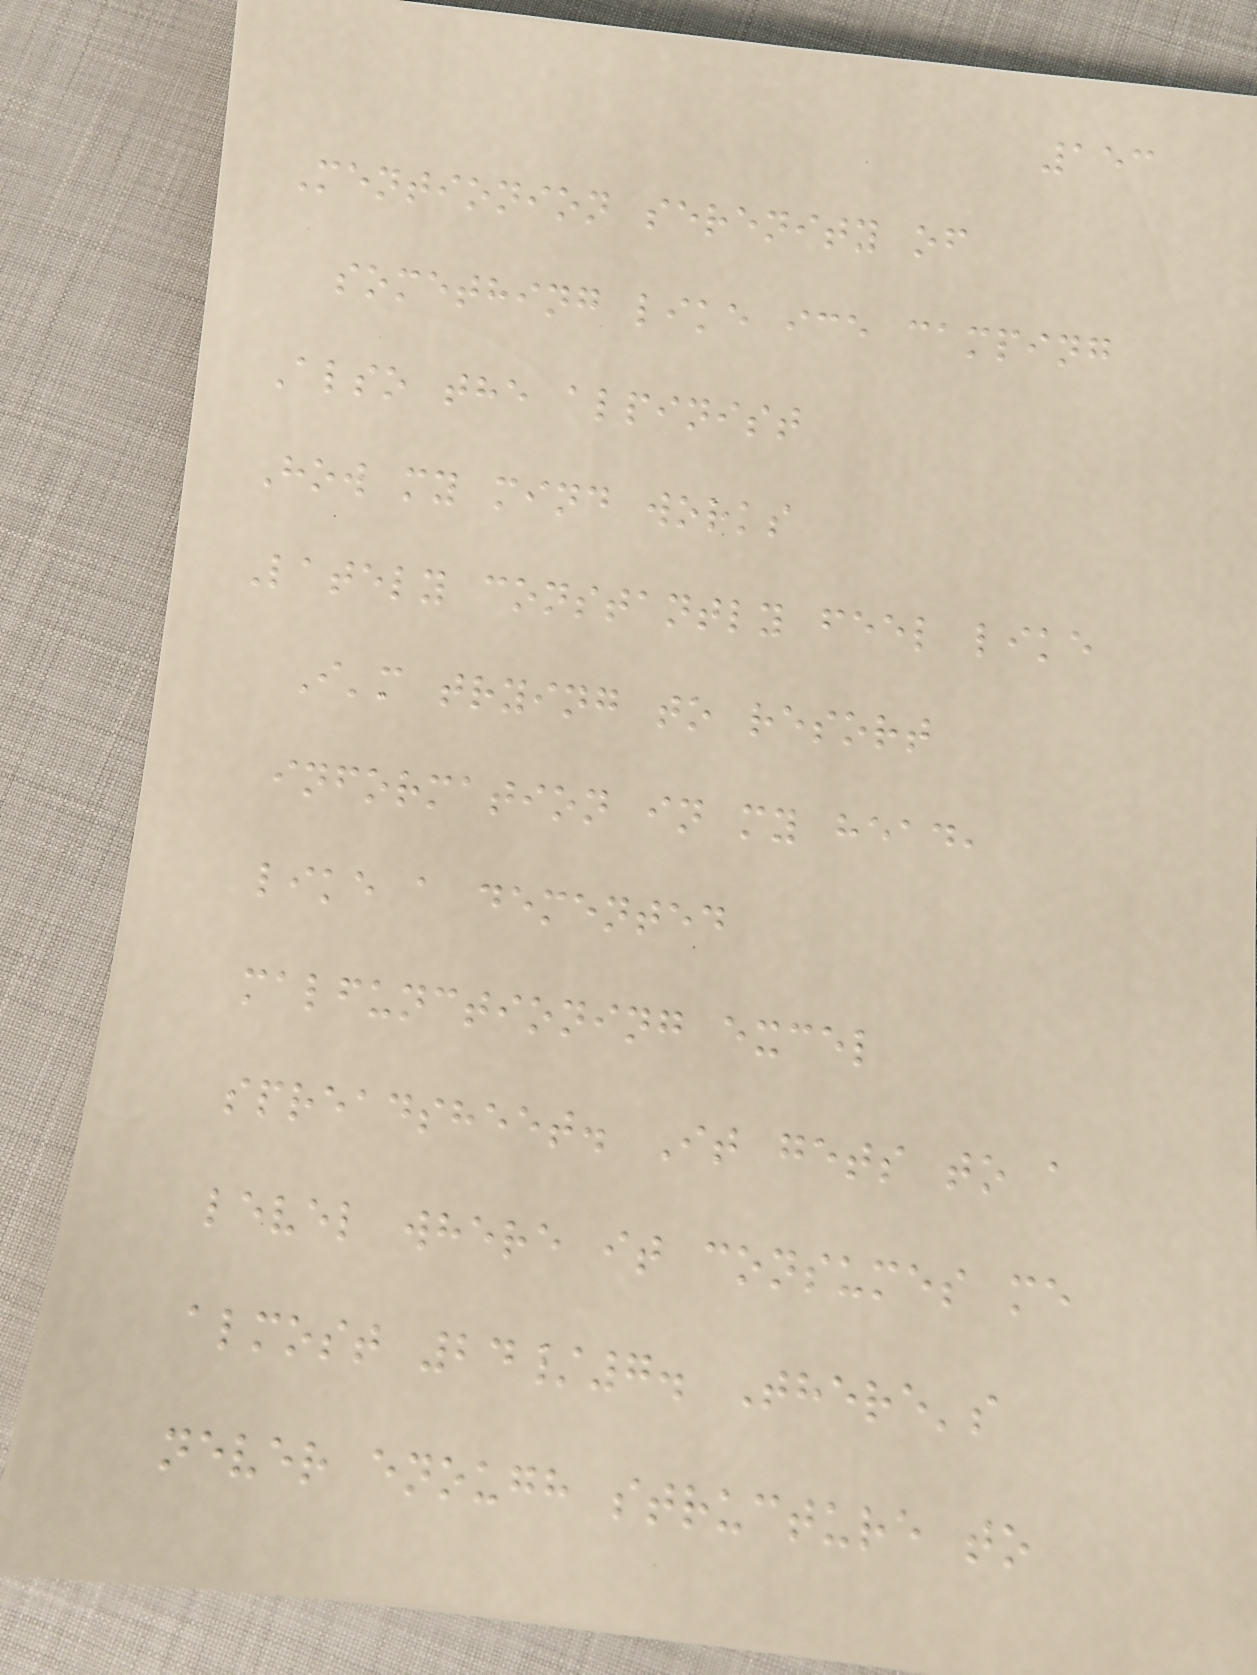153
Mentionion serenity of
something like ice camping
Also the alpinist
How my mind works
Lately constantly feel like
I'm trying to resort
information in my head,
like a demented
malfunctioning excel
spreadsheet. It gets to a
level where it consumes me
almost 24/7. There's
never enough structure to
